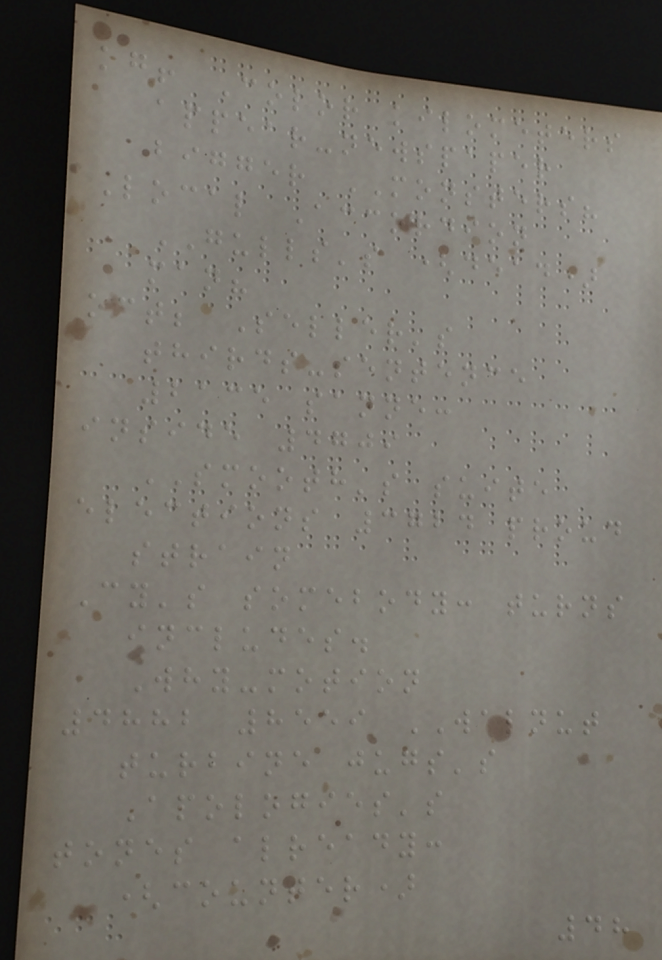kg! Color kilometers
appear-newspaper
bigger MONSTERS?
Local Accordion
GULLS's (dead)
man?
oct; Seller's
thirds-sentence
2135 sanne:
inside 4709
SMOOTH's suite
elections 3724 proud
strain
Cy's somebody: turns
includes.
Why-motion
4882 8559 WALNUT
turbine jugs's
Apologies's
tones already:
(counter)
48
